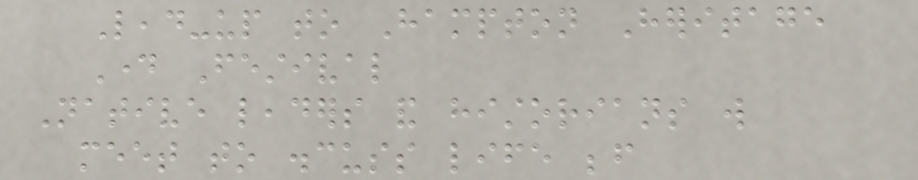Lead-up to Hampton Heritage
Day Festival
Native leaders and historians will
meet to discuss life before
